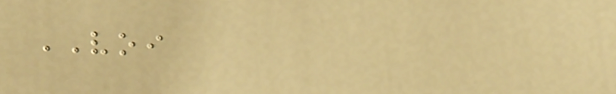VOI
